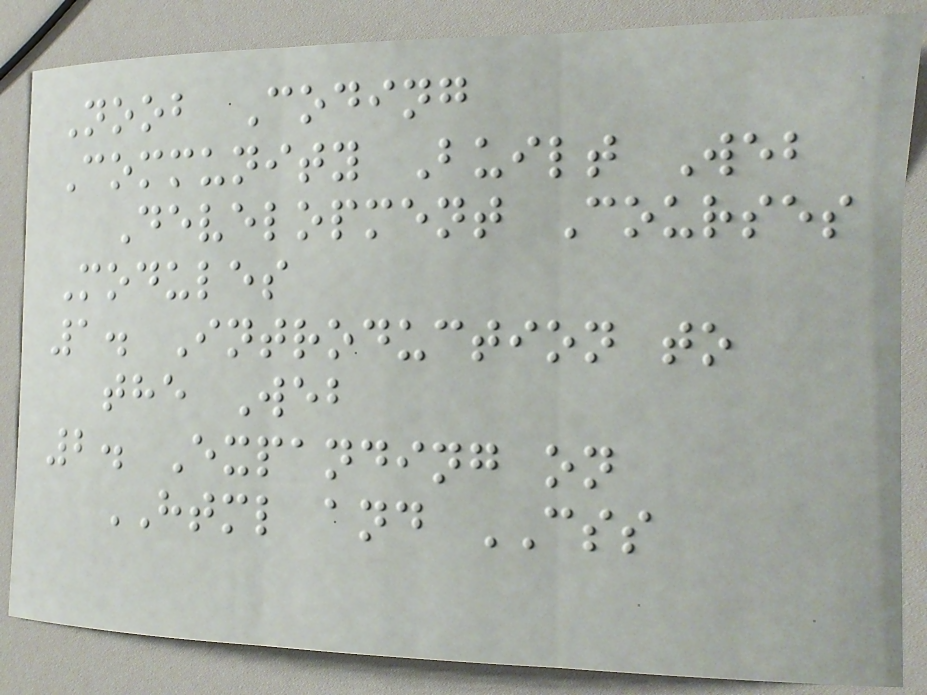Noob Coding
Community Built Web
Development Courses
Modules
1. Introduction to
the Web
2. Expanding on
HTML and CSS
